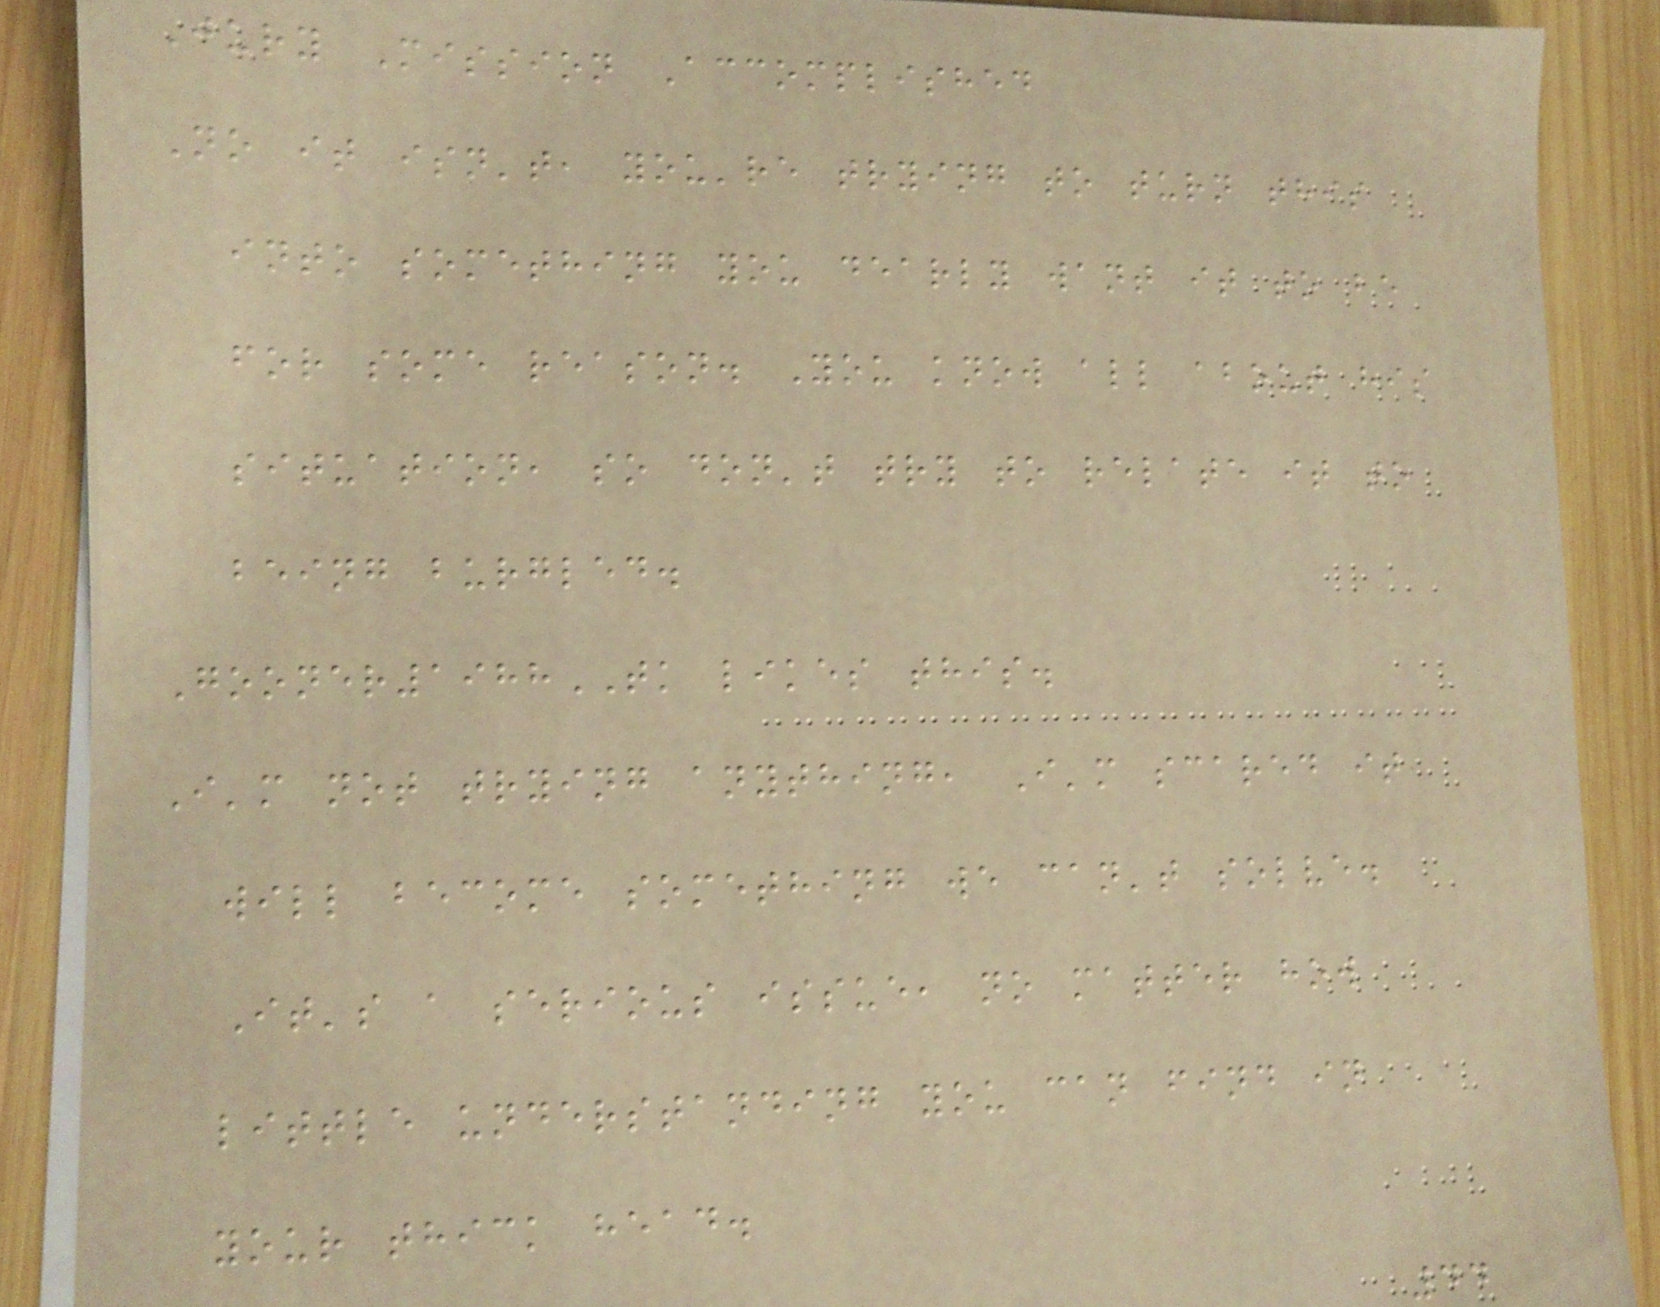Jury Mission Accomplished
No it isn't, you're trying to turn this
into something you dearly want it to be
for some reason. You know all about his
situation, so don't try to relate it to
being burgled.
Gooner1988TK likes this.
I'm not trying anything, I'm scared it
will become something we can't solve.
It's a serious issue, no matter how
little understanding you can find in
your thick head.
44
